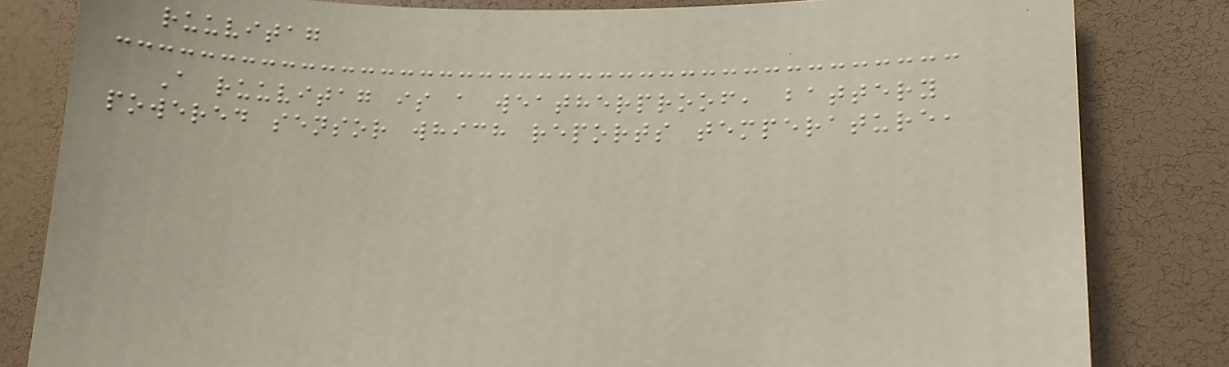ruuvitag
A ruuvitag is a weatherproof, battery
powered sensor which reports temperature,
